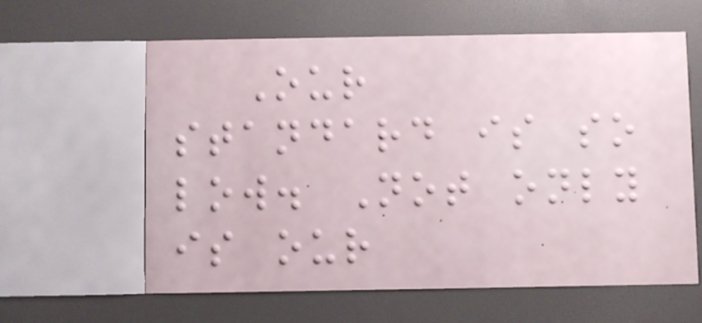Our
standard is so
low. Not only
is our
